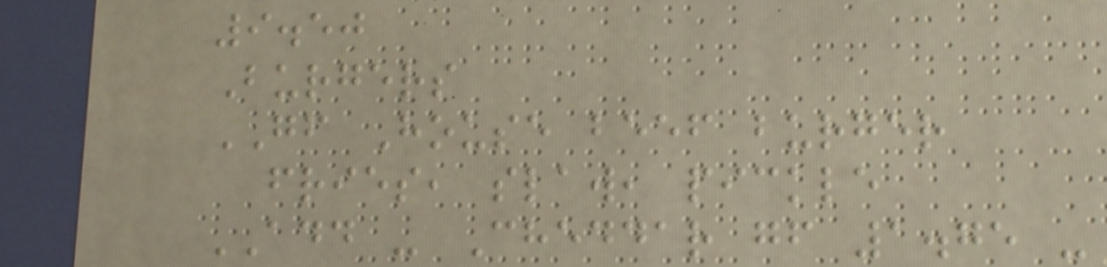9.50
Burgers
GF House beef burger
fries, slaw, pickle
ADD - Cheddar gf 1.75 -
